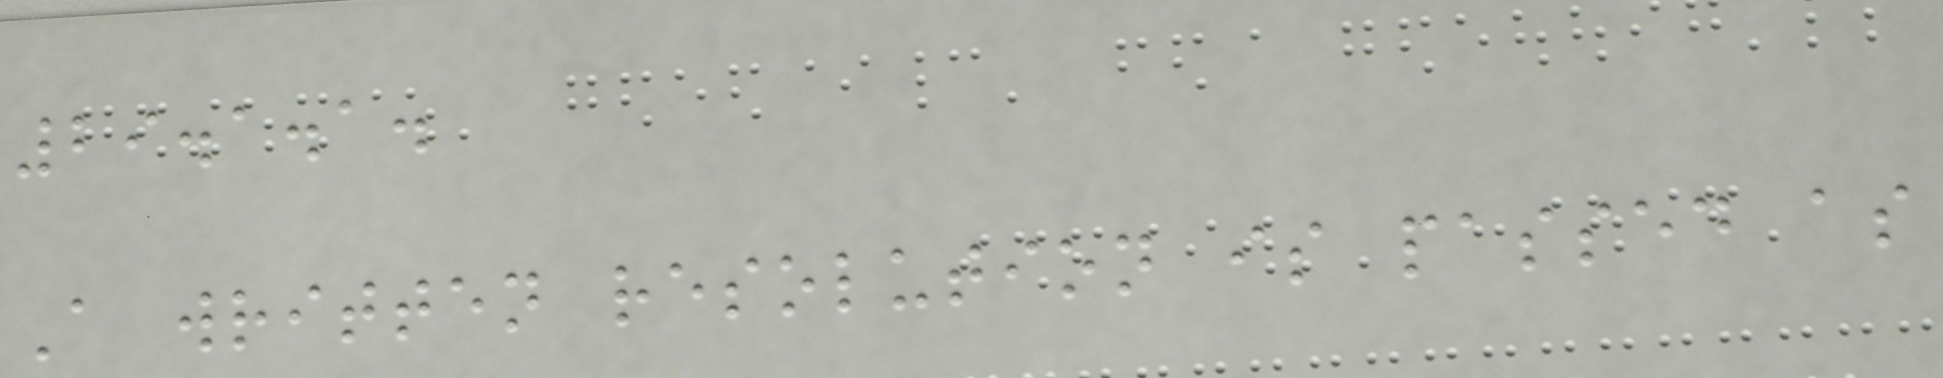29.1.1.
A written resolution is passed as
